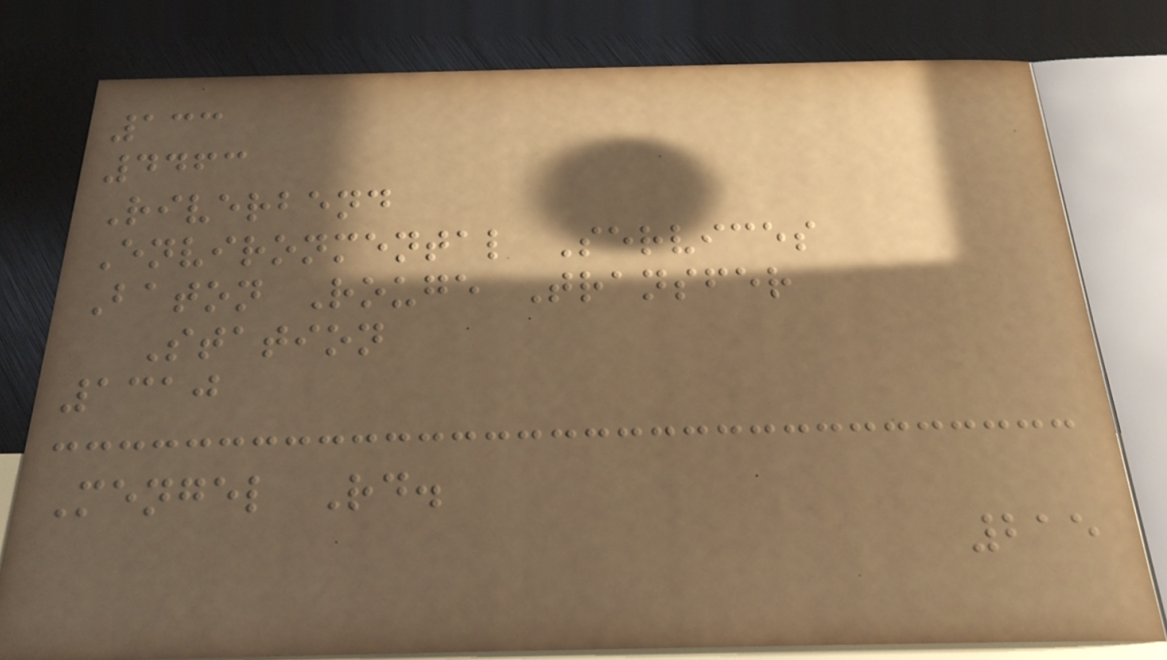133
4463
Riverbend
Environmental Services
Baton Rouge Transfer
Station
1310
Mengel Rd.
215
